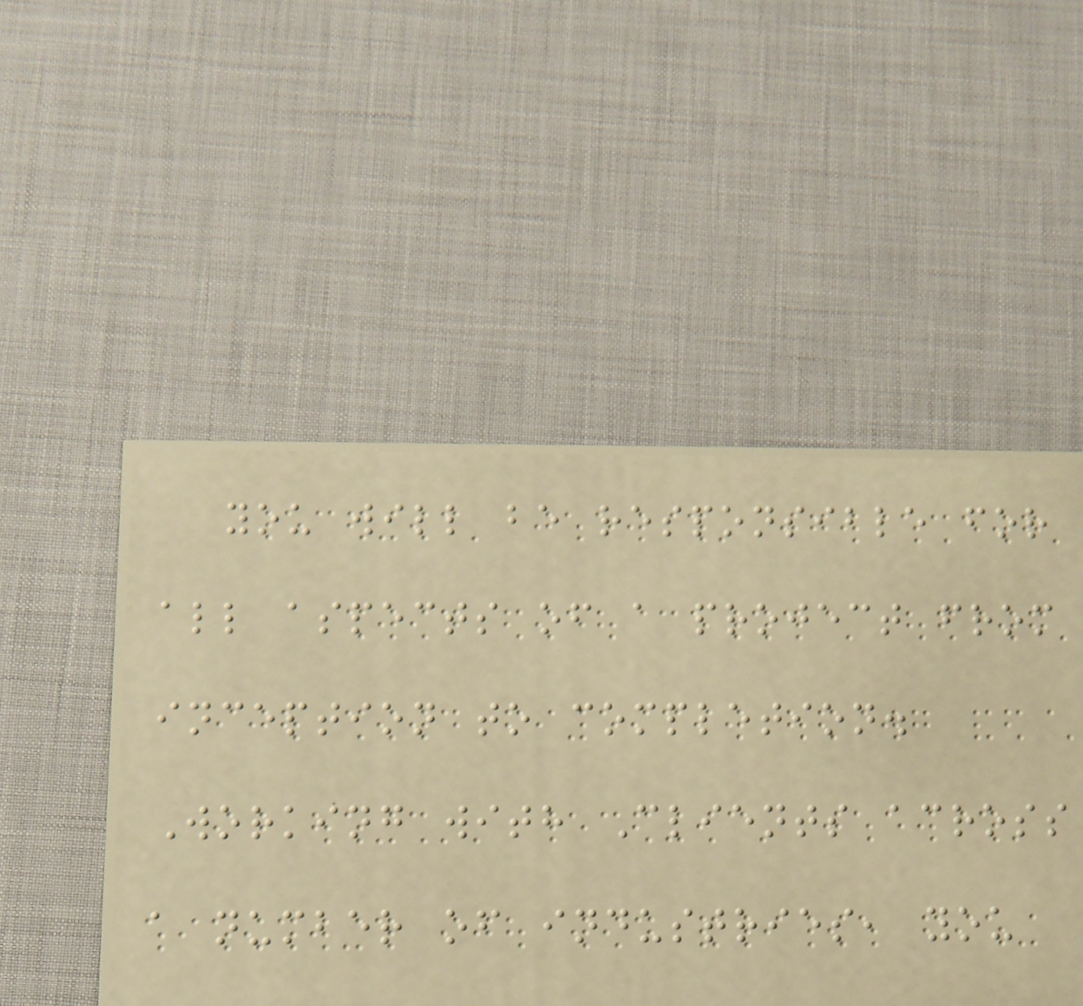you will be responsible for
all aspects of a project from
inception to completion.
Working with Clients across
a number of industries, you
